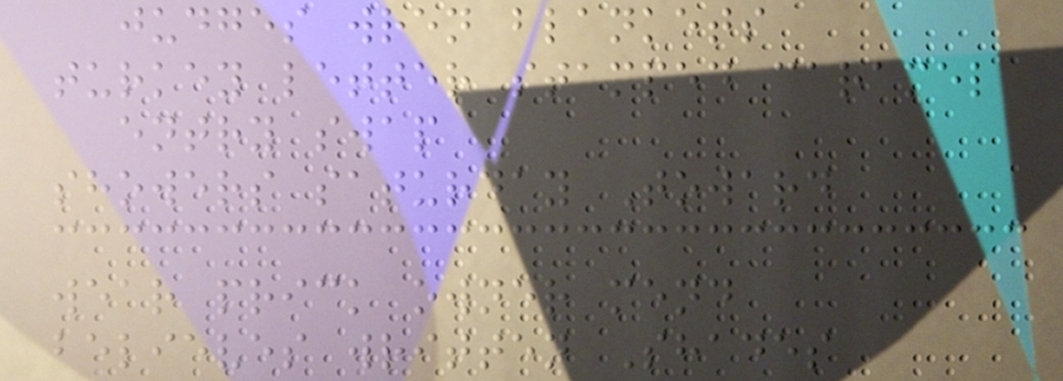judges wren blankets
turkey letter stamped caramel
entry swap
showers saturday Toward
wear prick owner mend
believes written Shades
